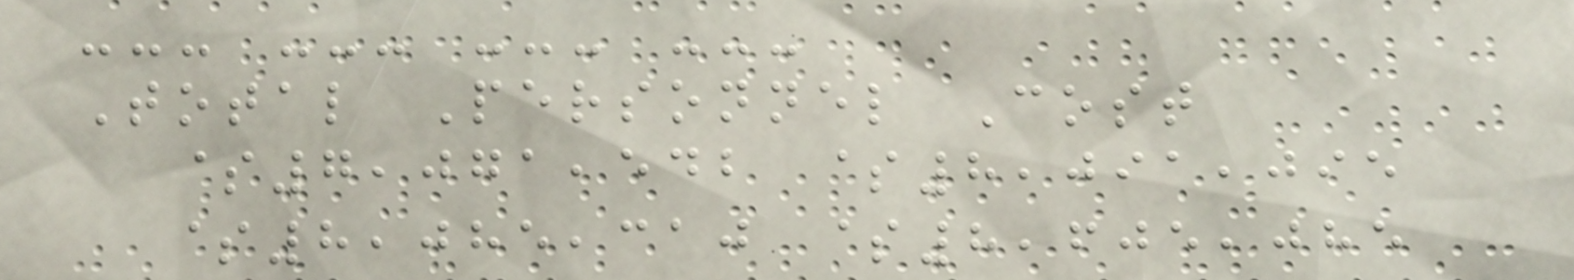--- --- --- ---
Total Personnel Cost
$7,071,542 $8,091,095
$8,085,310 $8,605,085
